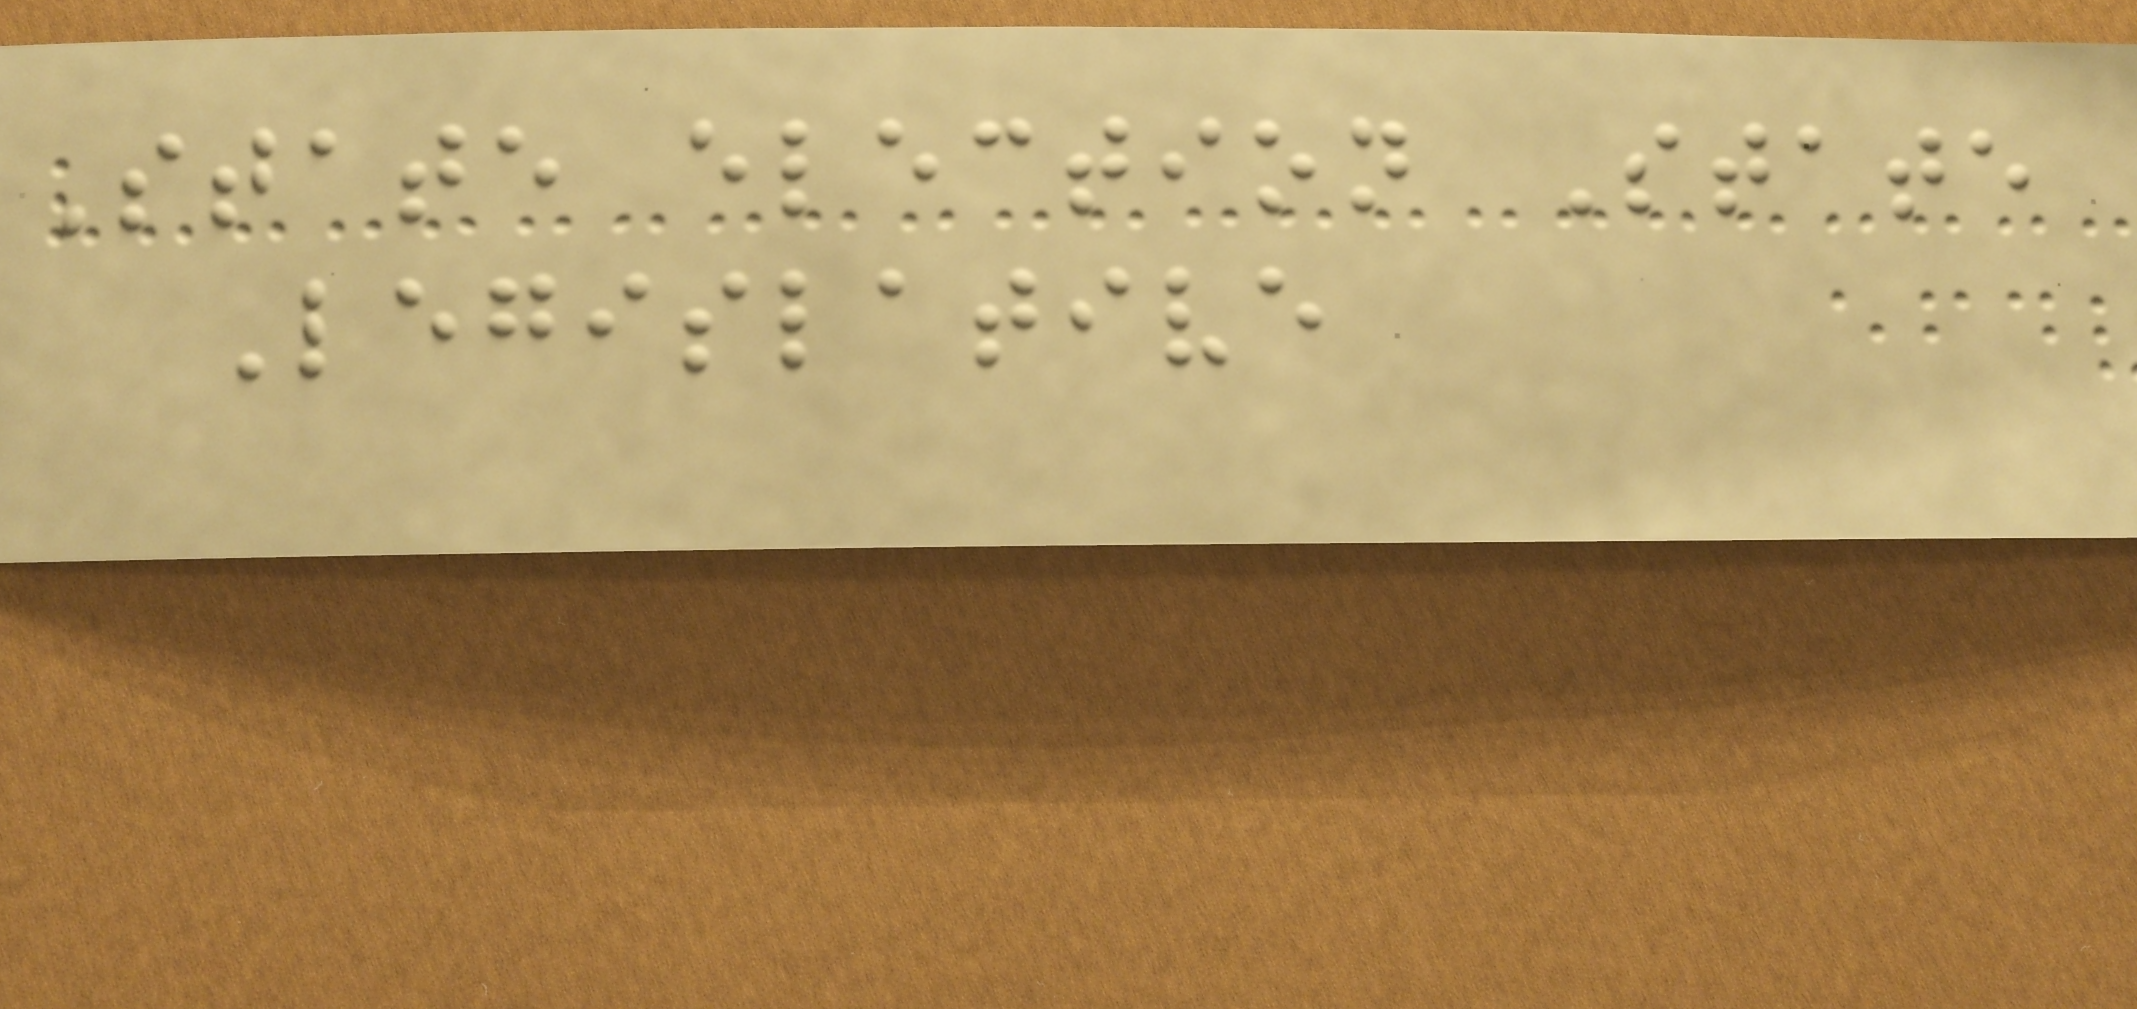State election State
Legislative
